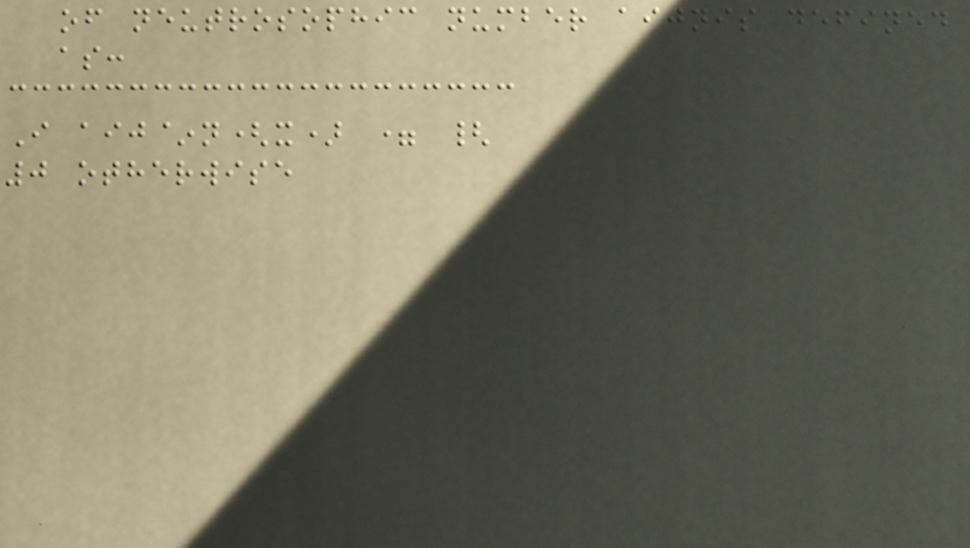of neutrosophic number aijnis defined
as:
I aij~n(x) = {
0 otherwise
